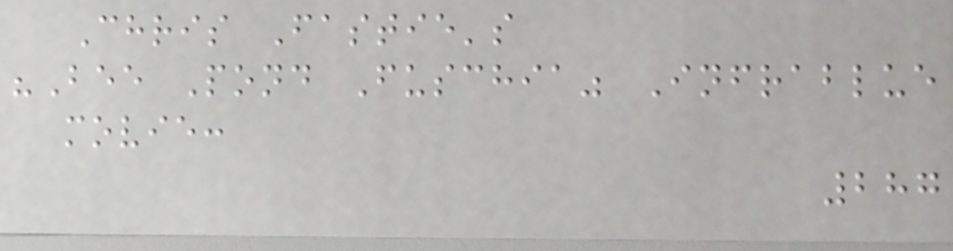Chris Fastie's
"Bee Pond Fuschia" Infrablue
movie:
287
